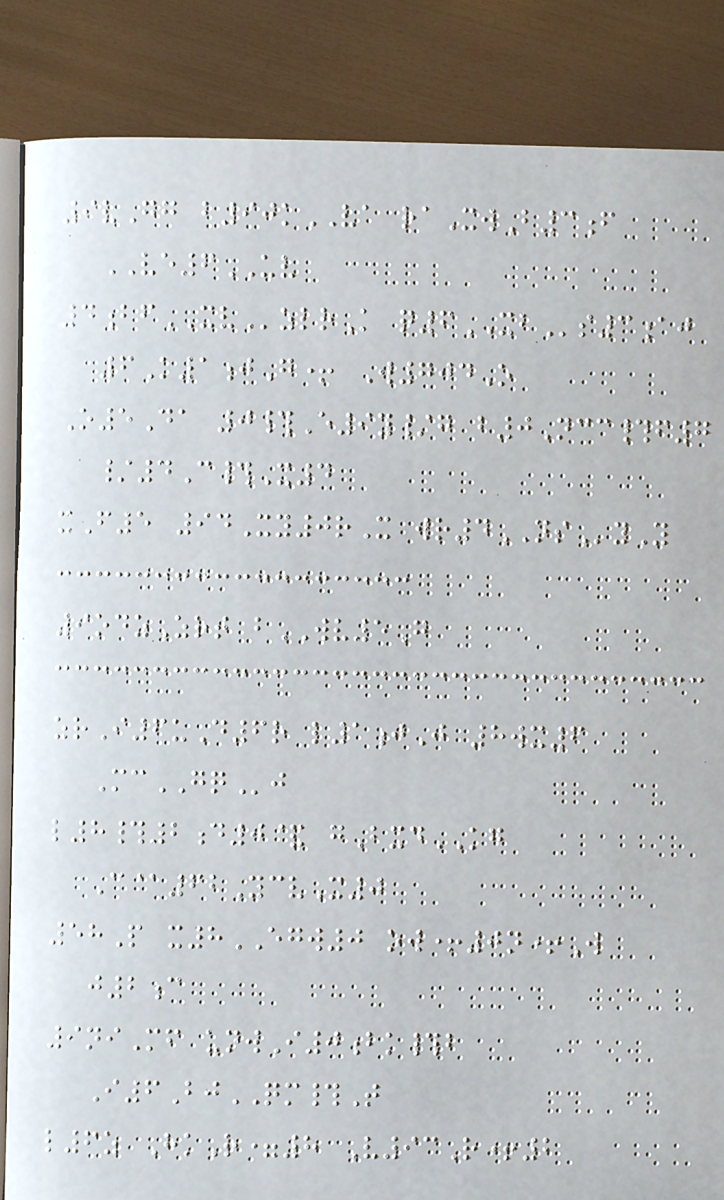9vGg b90kVA raXwB3f
VE6UV
4bfXVzlrK q6XBs3aj
6K1jG+ W704O
O5Da 0#E9y/g b0Ncc#f7
/4C#X4
xF5 94Xy0rX wr4NSyY
9odzZrt bWV5G
zrI6uD6r l1jJ 8wx6
McGQj
l8#2d0& gBxdKG
C@62YcvX0
58P x8EGW0 ow+0n+W
j2c
9niMf unwI0bk#b
I6BjQM#T
l6z HkR=8 V93R+2
